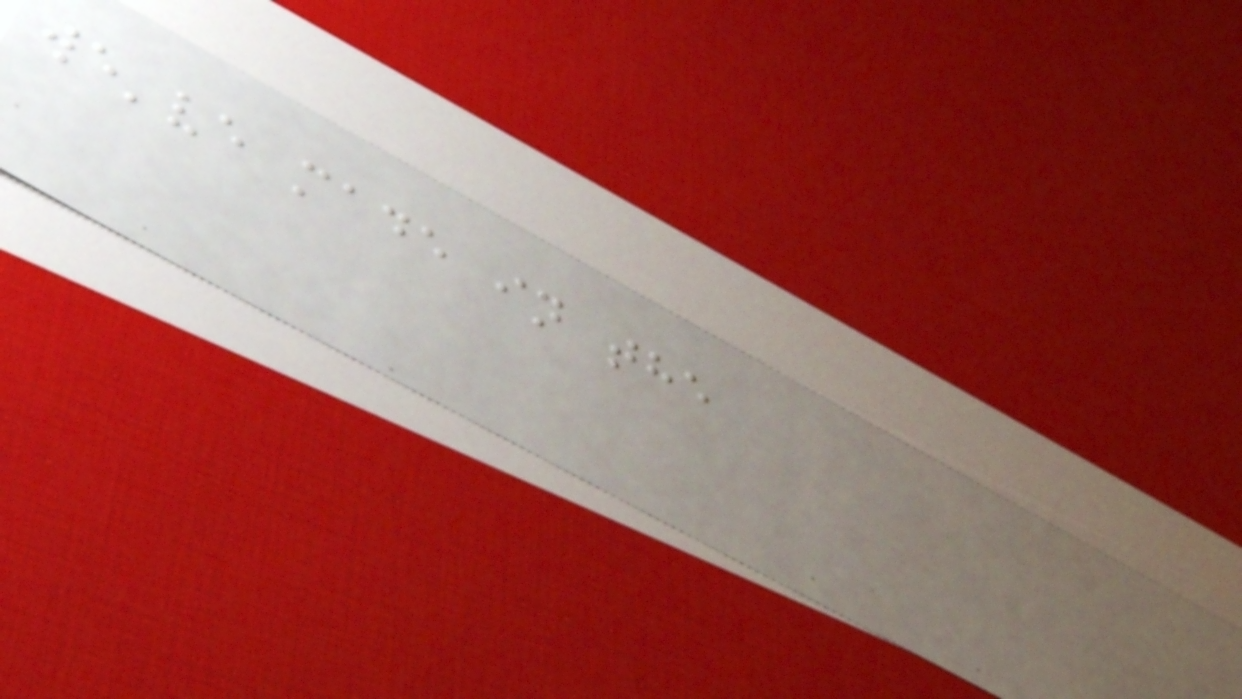we've made in the
